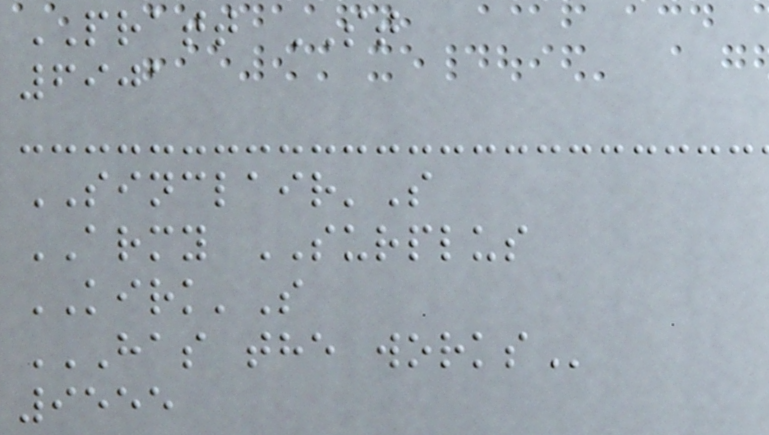PRATT ST
6901
SINCLAIR'S
ARMY SURPLUS
KIRK'S
HAS THE WORKS
9555
